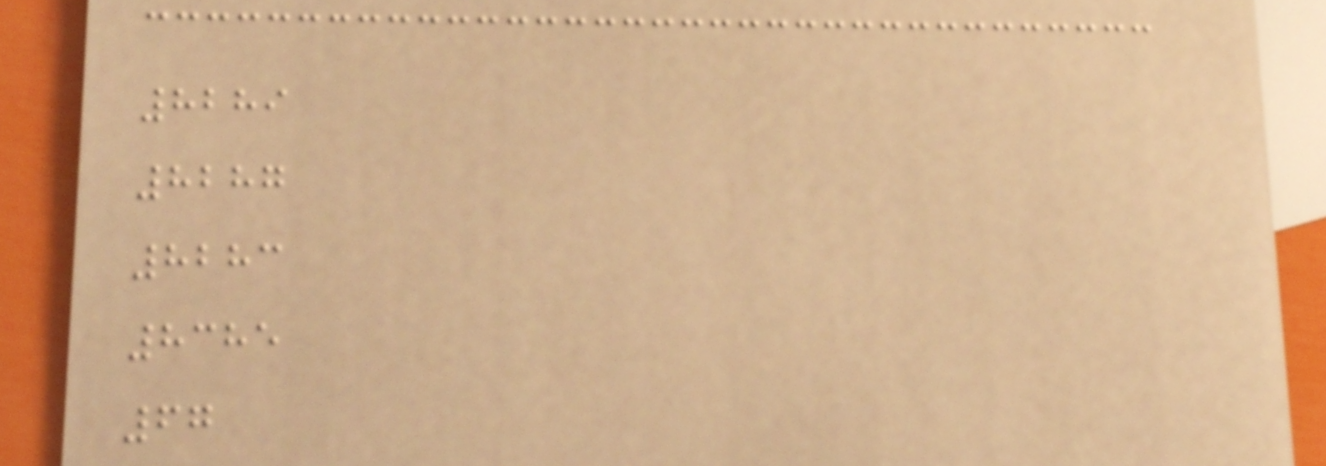8289
8287
8283
8385
67
